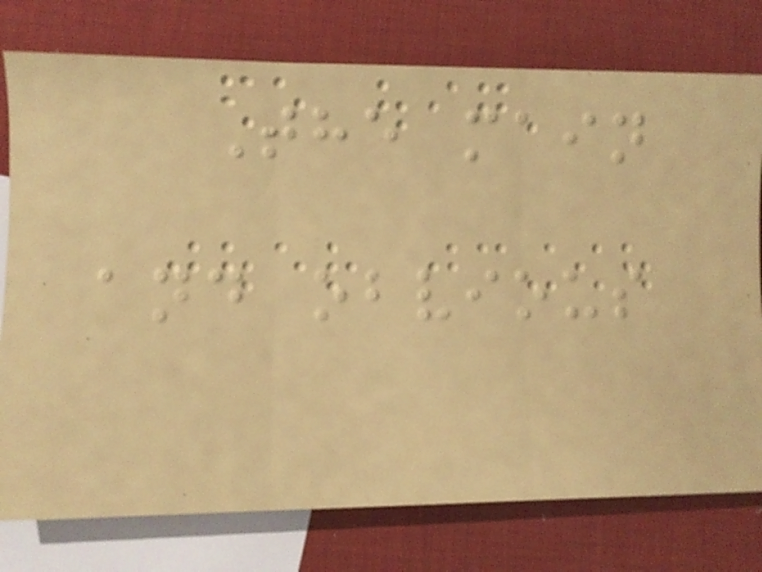The main
and obvious
